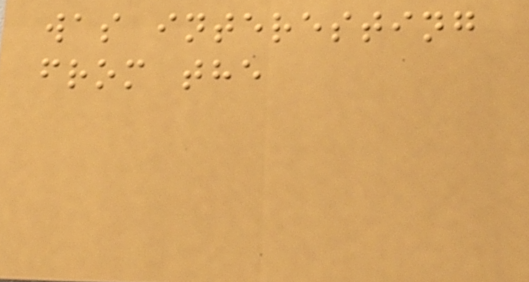was interesting
from the
